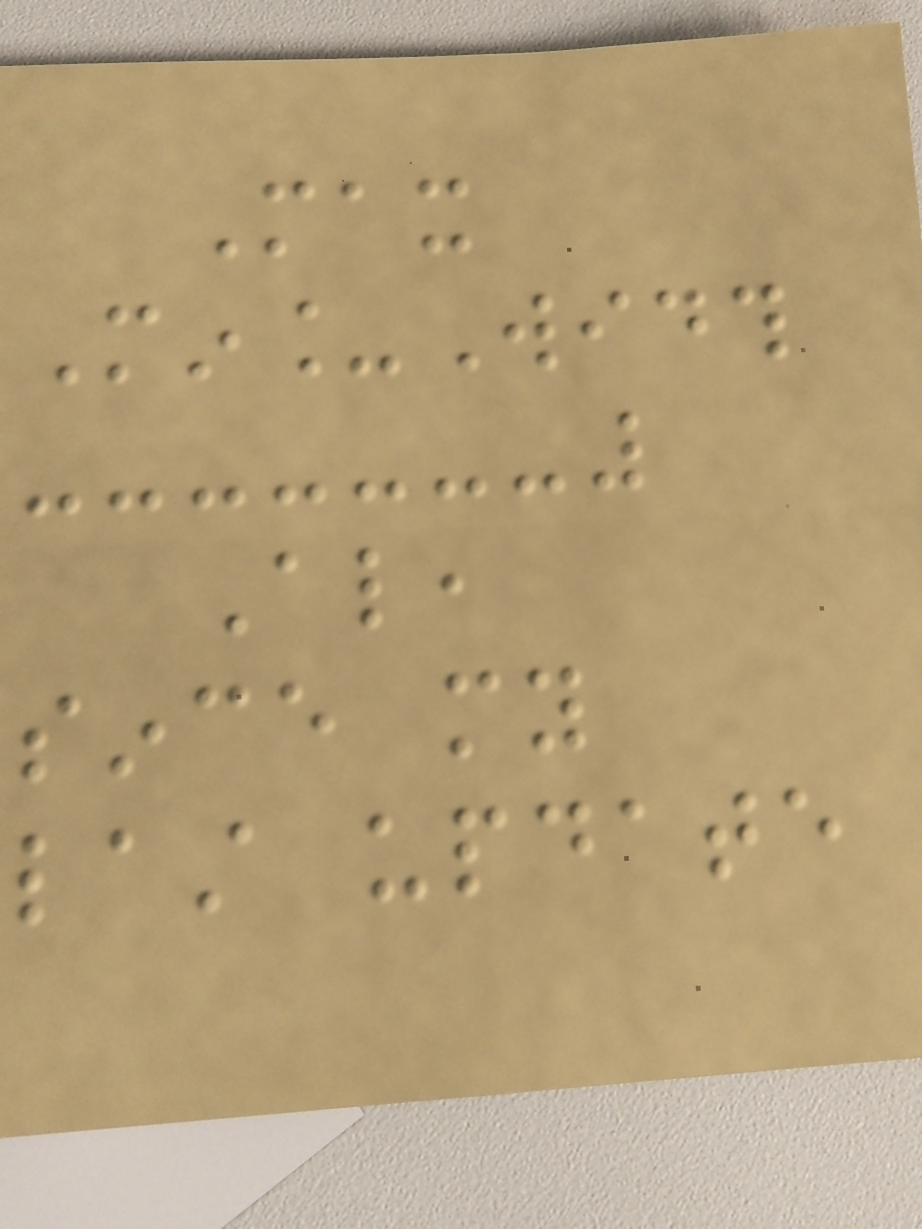Max
Min_Width
Also,
since my
last update
